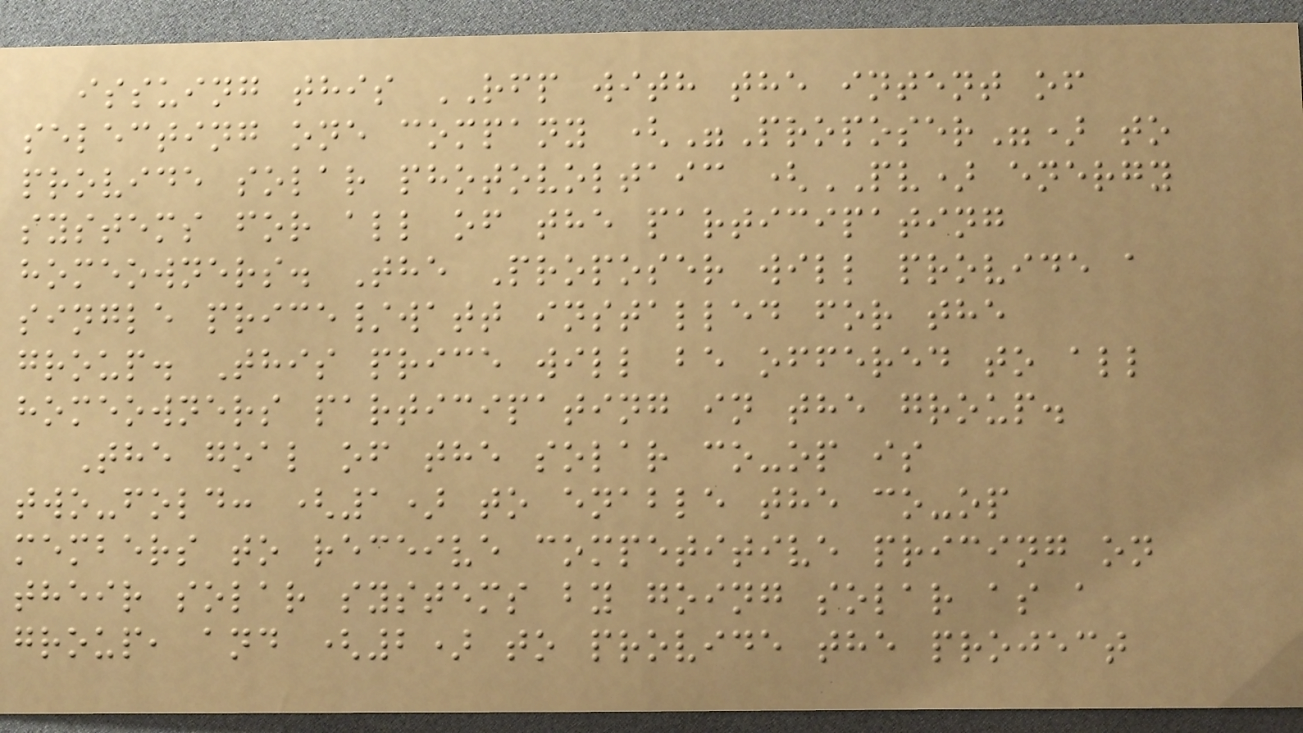issuing this RFP with the intent of
selecting one company ("Proposer") to
provide solar photovoltaic (PV) energy
systems for all of the participating
homeowners. The Proposer will provide a
single price/watt installed for the
group. This price will be offered to all
homeowners participating in the group.
The goal of the solar co-op is
two-fold: (1) to enable the co-op
members to receive competitive pricing on
their solar systems by going solar as a
group, and (2) to provide the project
